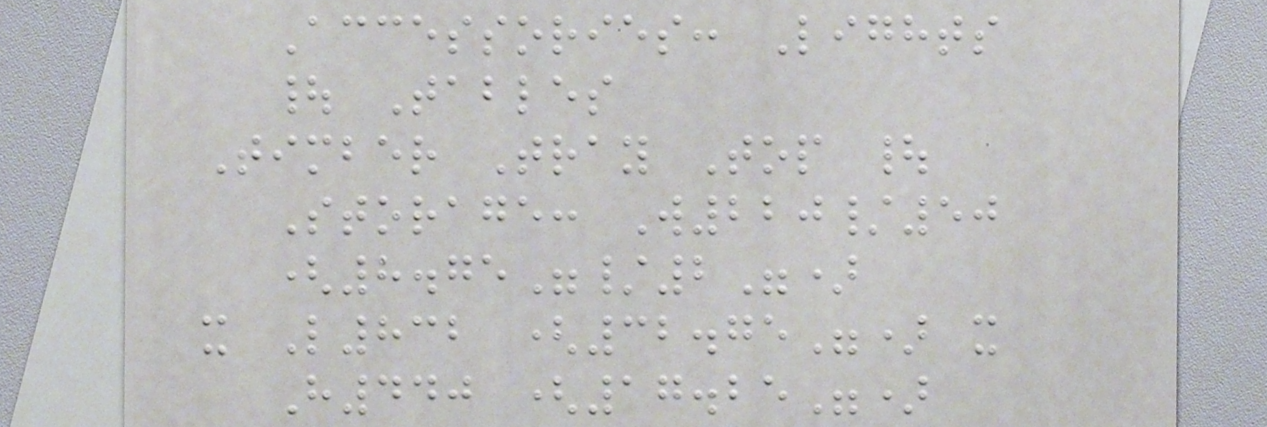Accessories: Lights
| Tables
Timber Tray Top |
Storage: W220/50
(8.75"/2")
x L832 (32.75") x
H440 (17.25")
